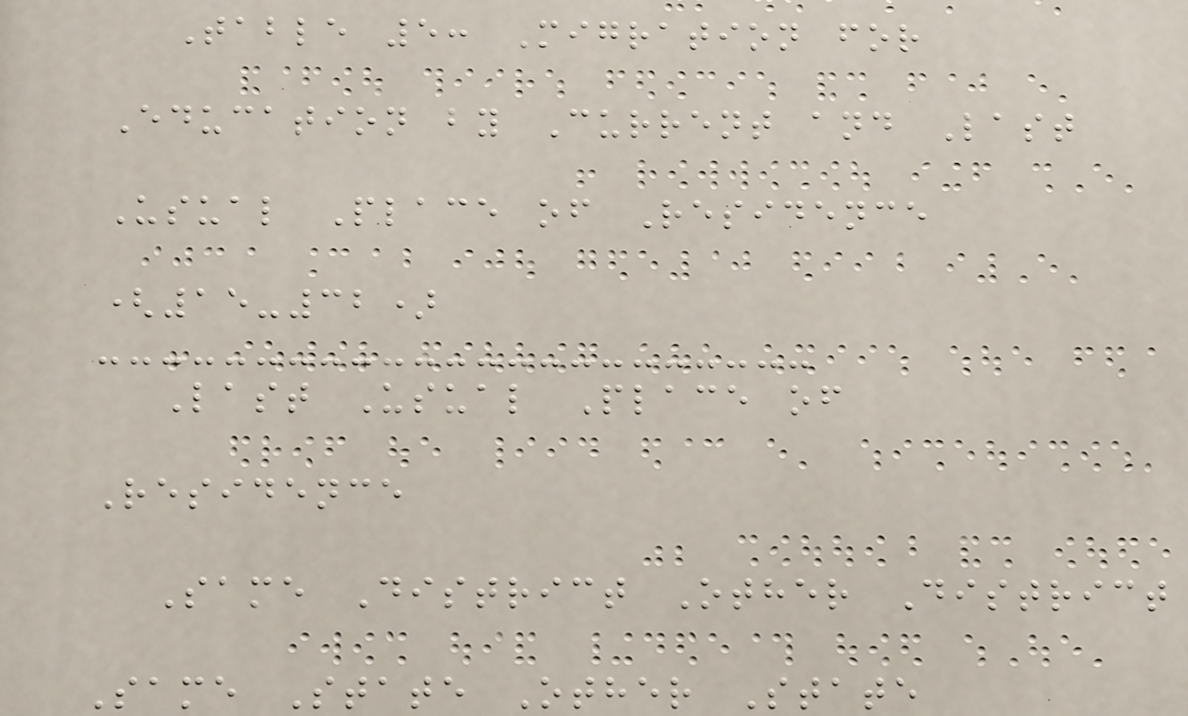Table 5: Migration for
Education by Current and Last
Usual Place of Residence
(15-32)
Last Usual Place of
Residence
Same District Other District
Same State Other State
